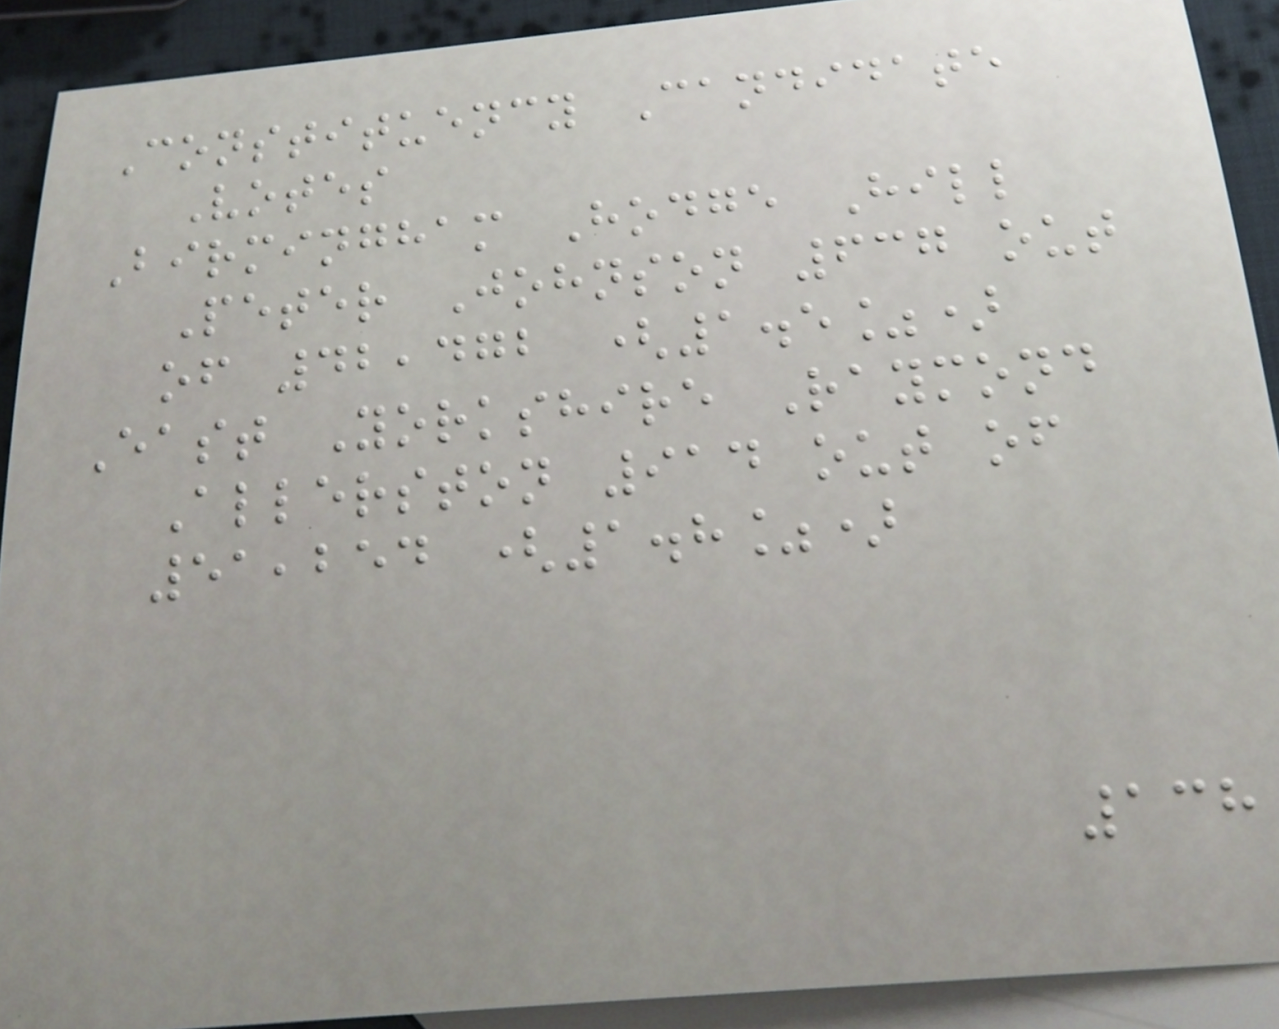Constituency Candidate
Votes
Birmingham Hodge Hill
Peter Johnson 637 out
of 42,472 (1.5%)
East Yorkshire Raymond
Allerston 914 out of
51,254 (1.8%)
138
